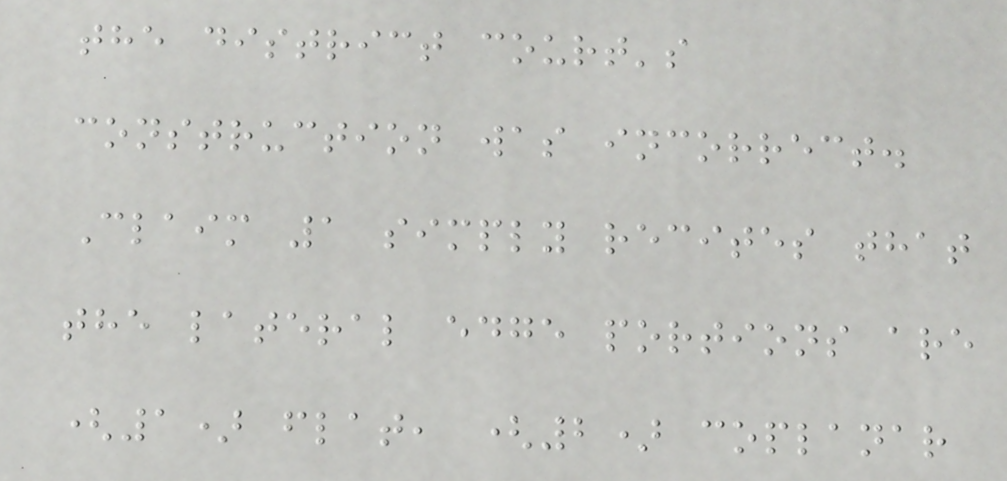the district court's
construction was incorrect.
Claim 1 simply recites that
the lateral edge portions are
(1) flat, (2) coplanar
